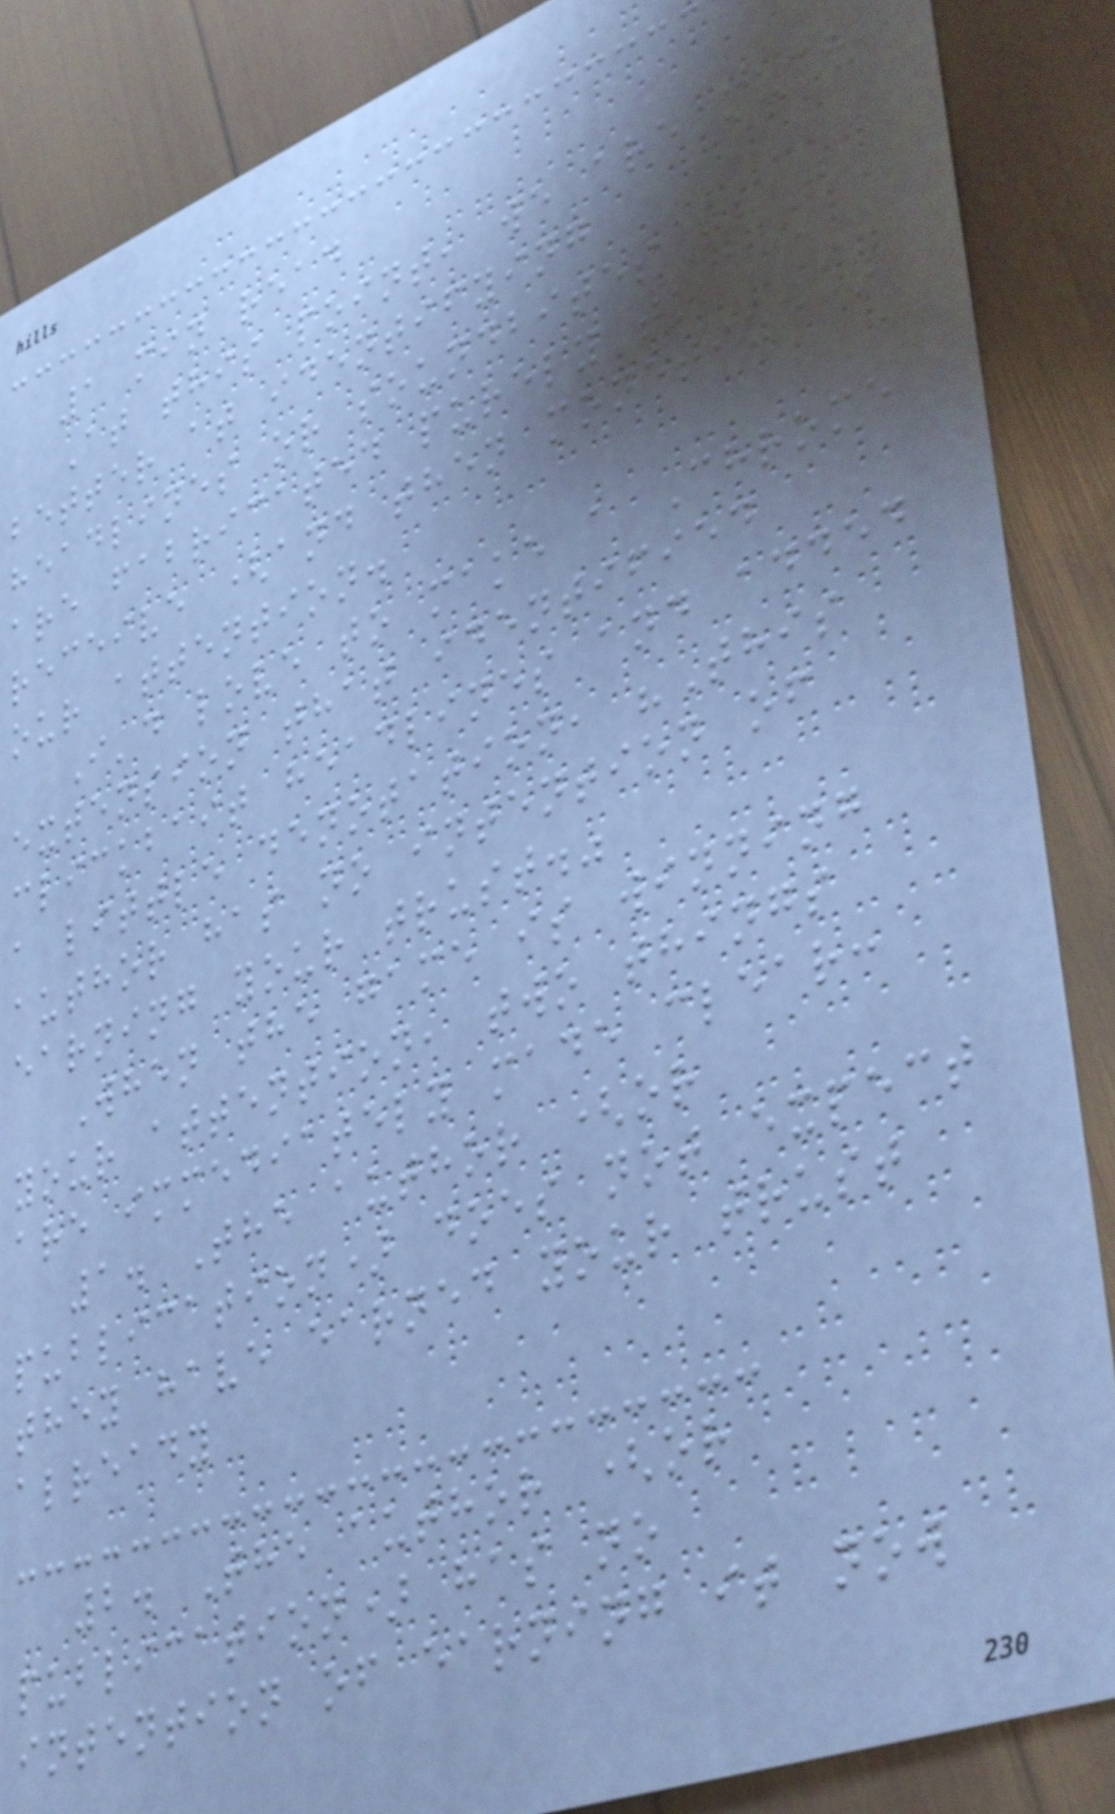1 min read
At this point, we are much
better at identifying
headlines or soundbites that
are fabricated purely to
receive (and then monetize)
our attention.
I'd love to make a Chrome
extension that identified
clickbait headlines and added
a little denotation, "This
author has no intention of
earning your trust."
When the game is winning
your attention, two things
are immediately made clear:
1. The author (or
publication) does not expect
they have earned your trust
already
2. The author (or
publication) has no
intention of earning it now
